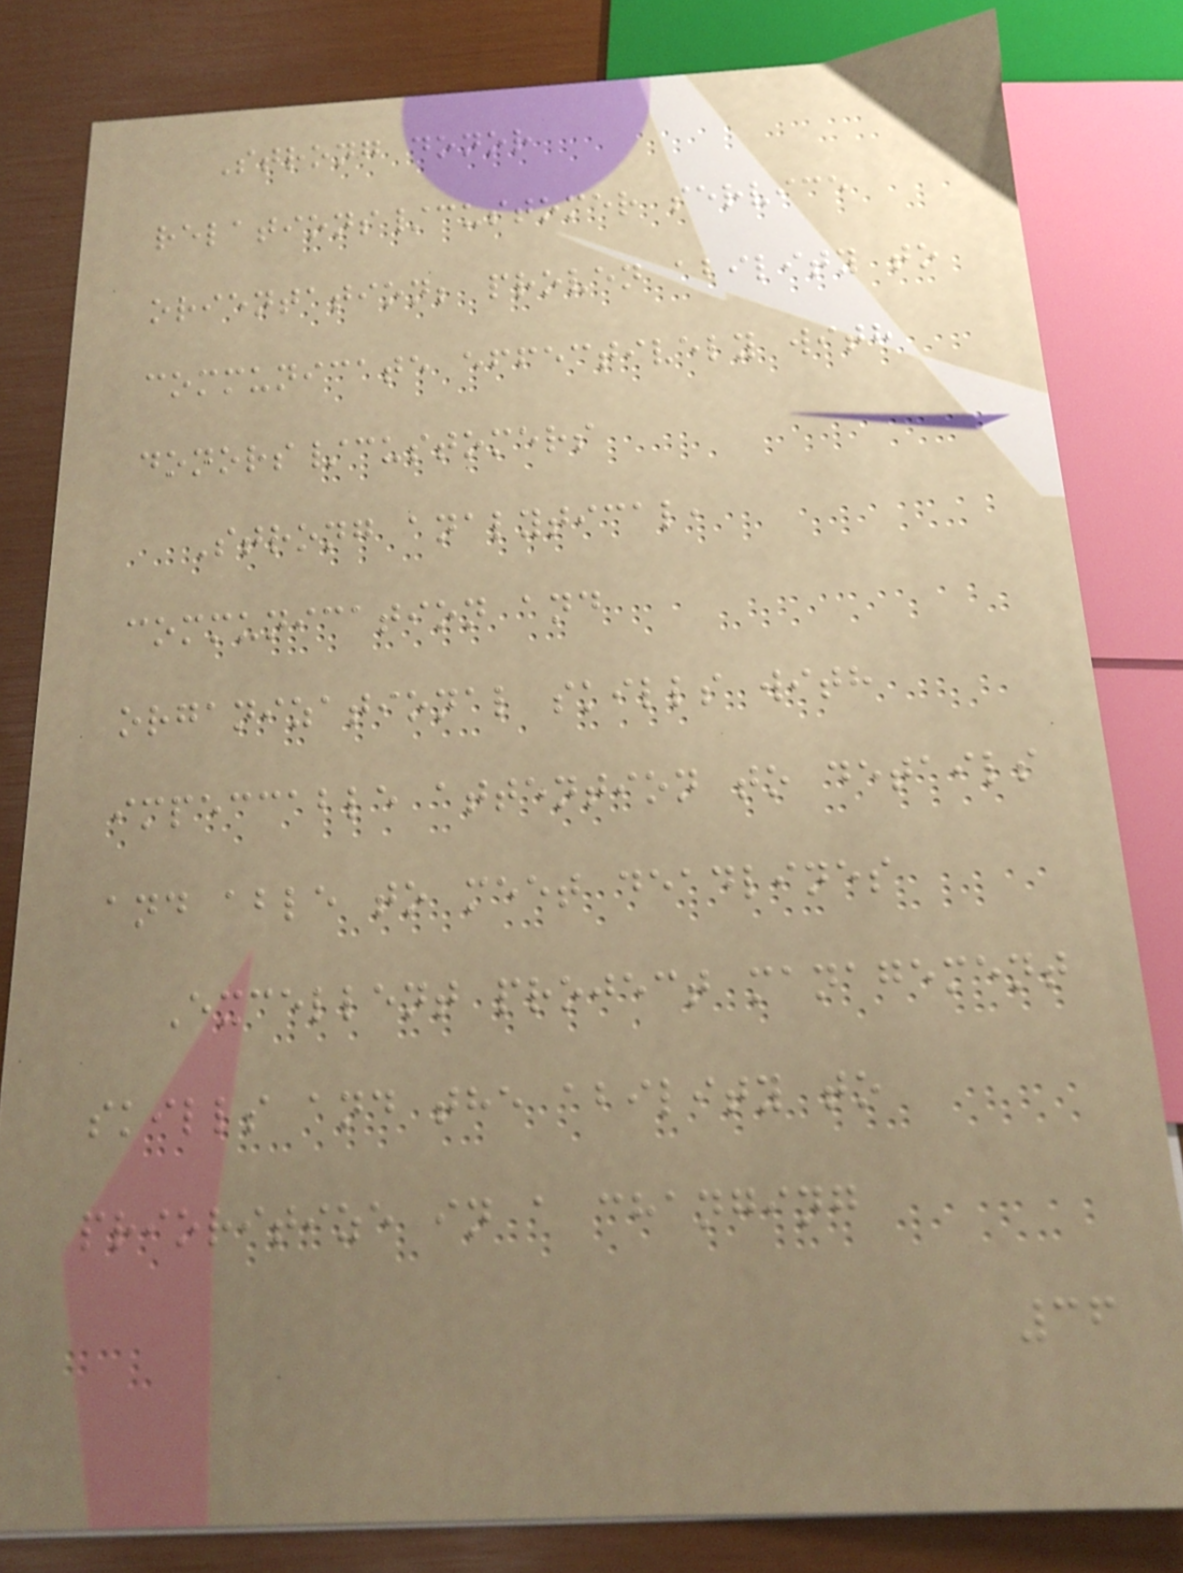Strong donor
relations/customer service
orientation; proven ability to
communicate effectively with
donors/customers
Strong analytical,
communication and
organizational skills with
impeccable attention to details
and able to meet deadlines
Excellent project management
skills and the ability to
prioritize in a changing
36
